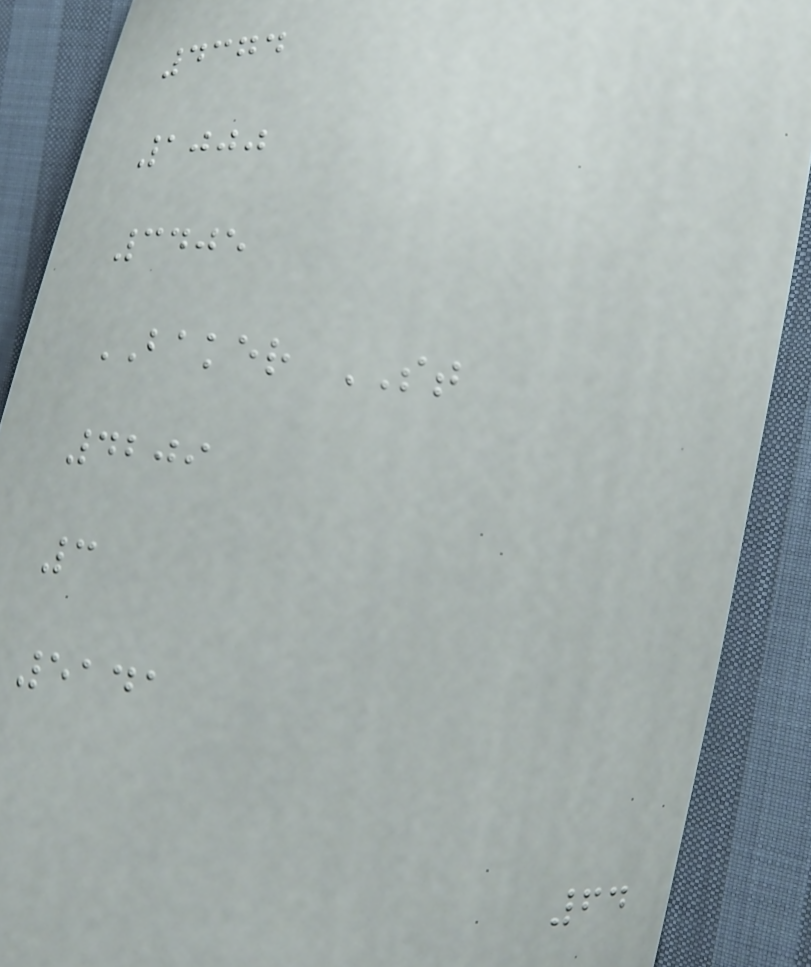4374
1000
3405
BAKER ST
4209
3
5141
64
